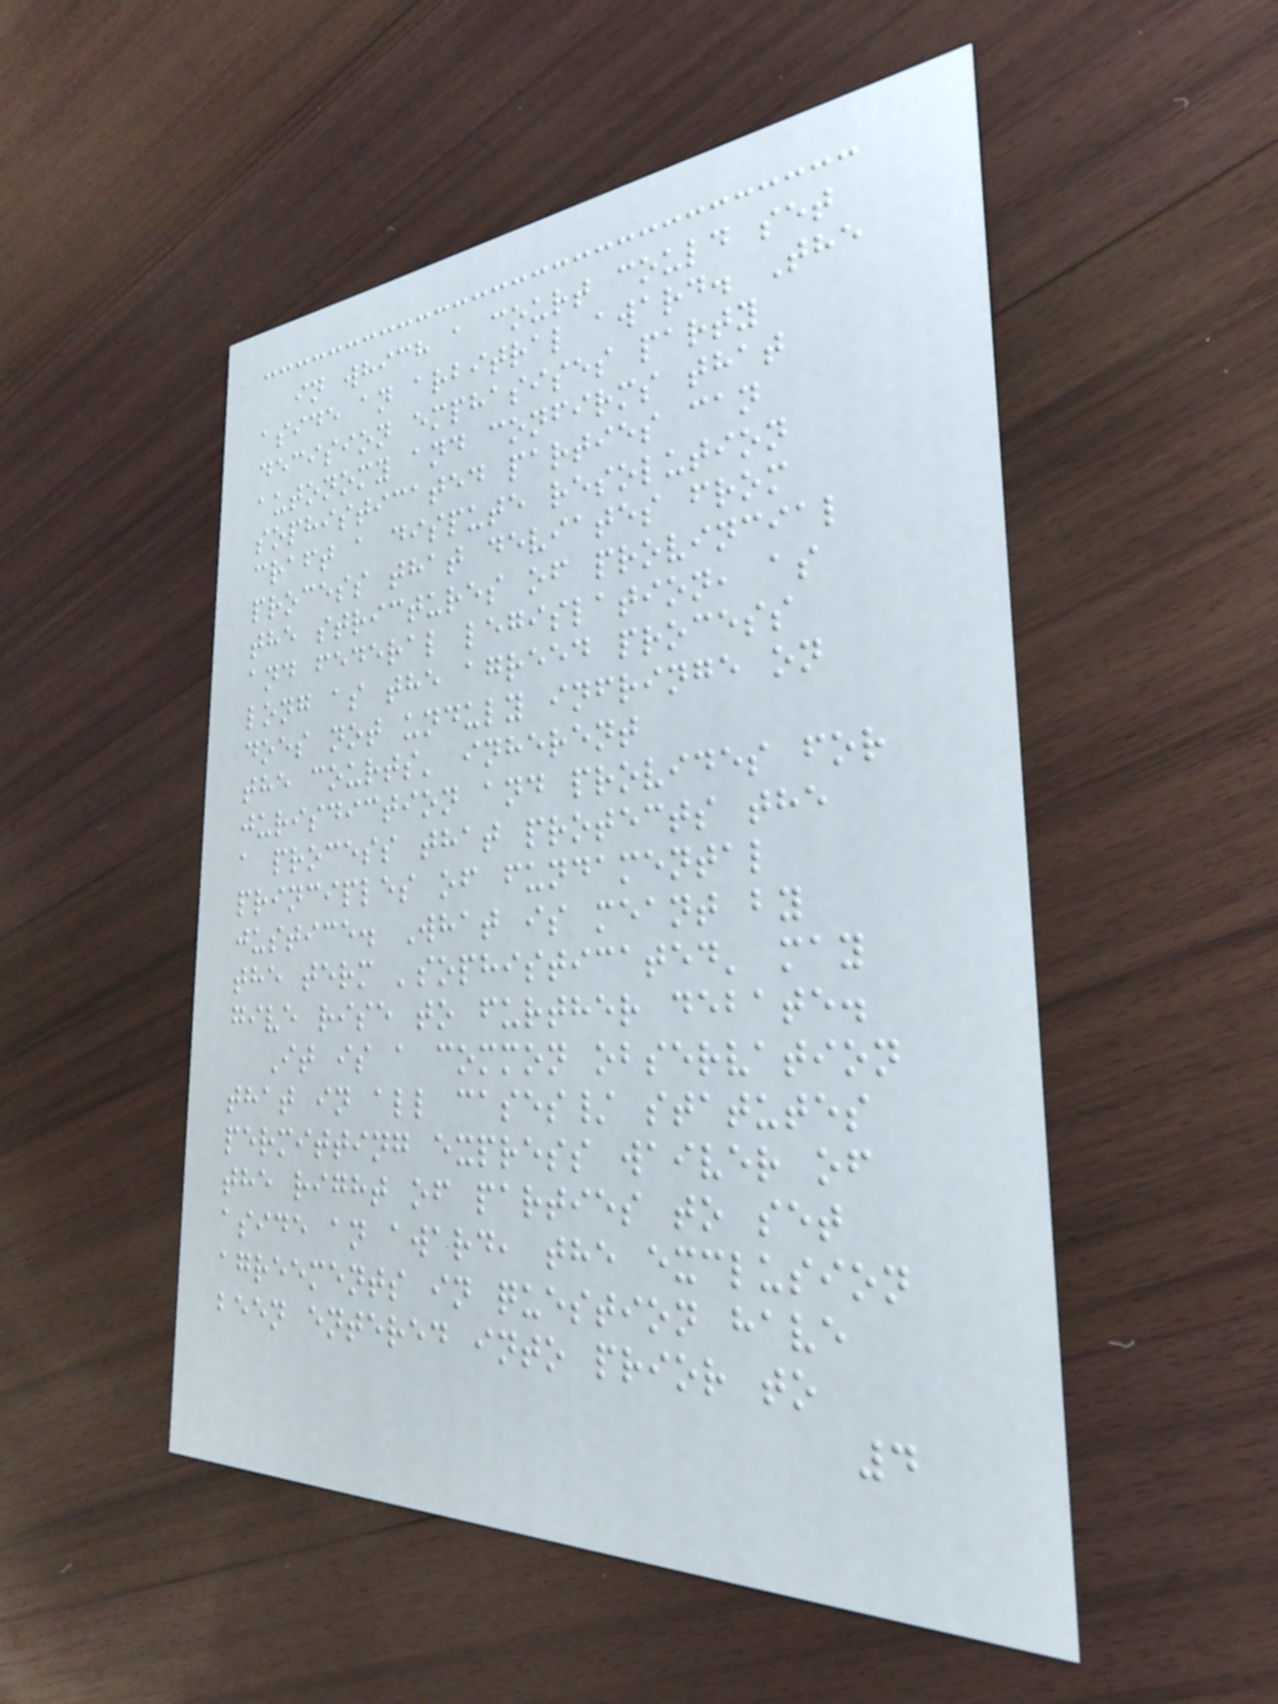in which a court could set
aside an arbitral award. The
decision emphasises party
autonomy and confirms that
sophisticated parties can
craft a dispute resolution
process that deviates from
the strictures of provincial
and federal legislation, as
long as the agreed process
does not unduly infringe on
the courts' inherent
jurisdiction and provides for
a process that protects the
principles of fundamental
justice. What is meant by
the term 'sophisticated' may
give rise to further debate.
It is a common observation
that in all cases/ statutes
permitting express waiver of
the right of parties to set
aside an award, the exclusion
agreements in question have
been entered into prior to
4
